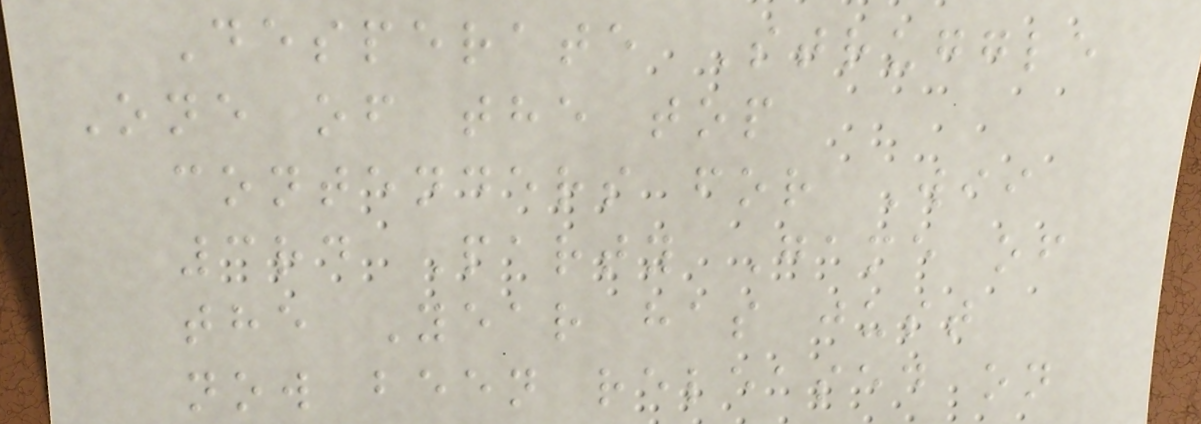Desperate Struggle
One of the top
contenders for Wii
3rd Party Game of
the Year has just
now been released on
